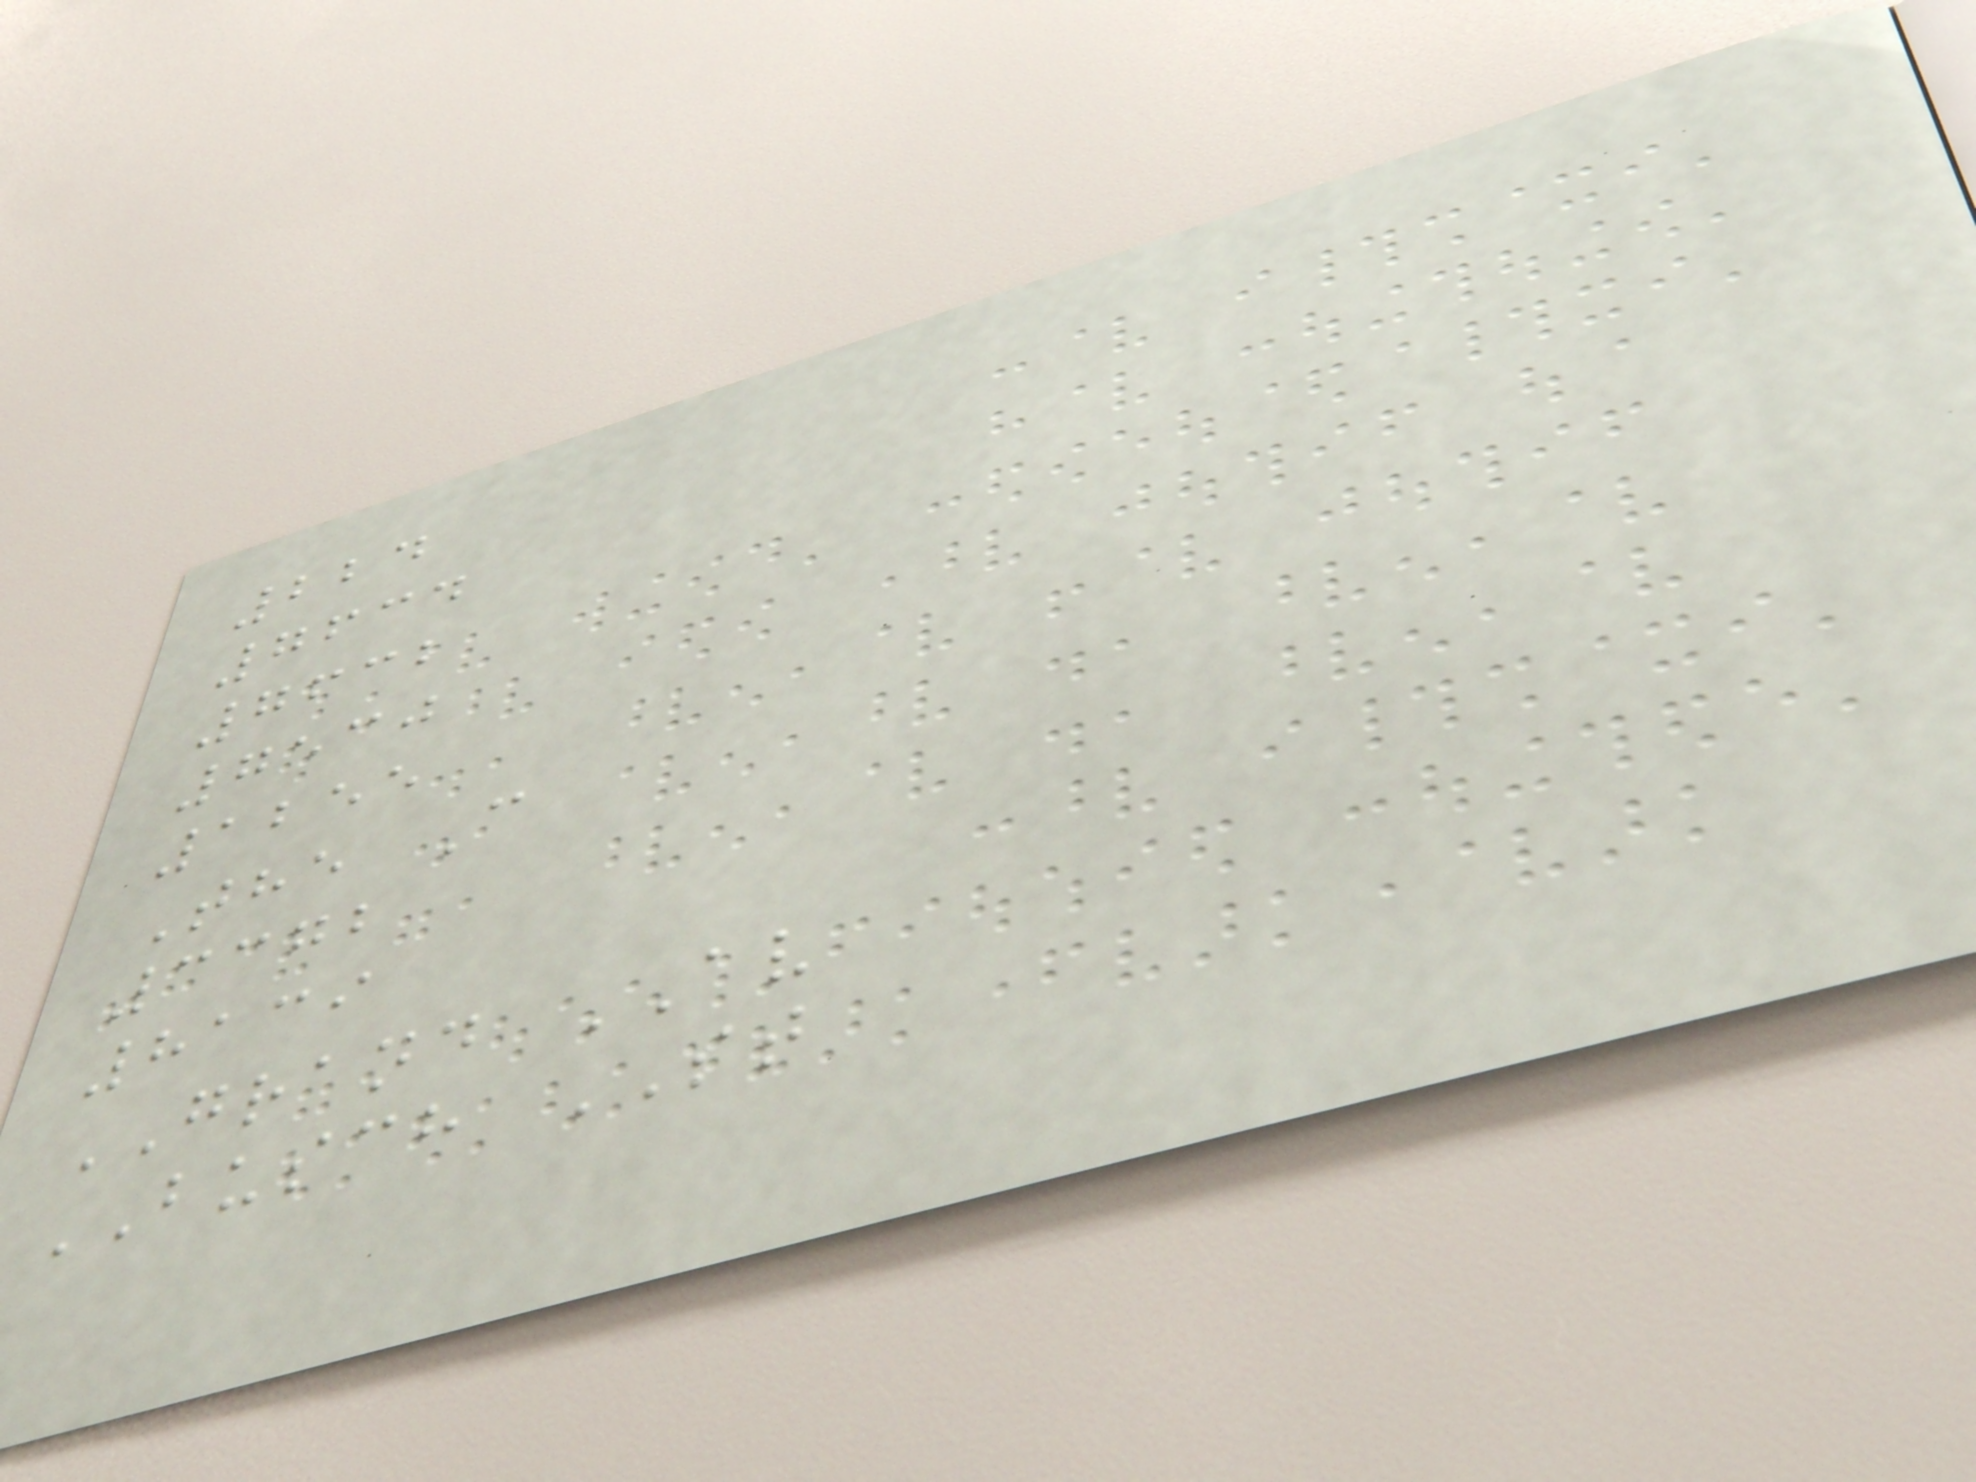224
7634
7632
7530
1255
The C
3372
8139
GRAND AV
BUSCH ST
